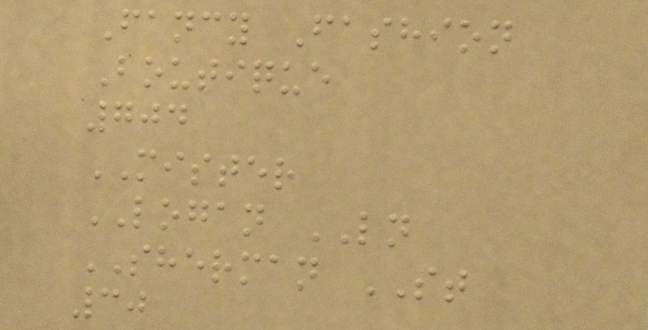Fancy Fashion
Boutique
704
MISTER
LOGAN LN
SHERMAN ST
30
